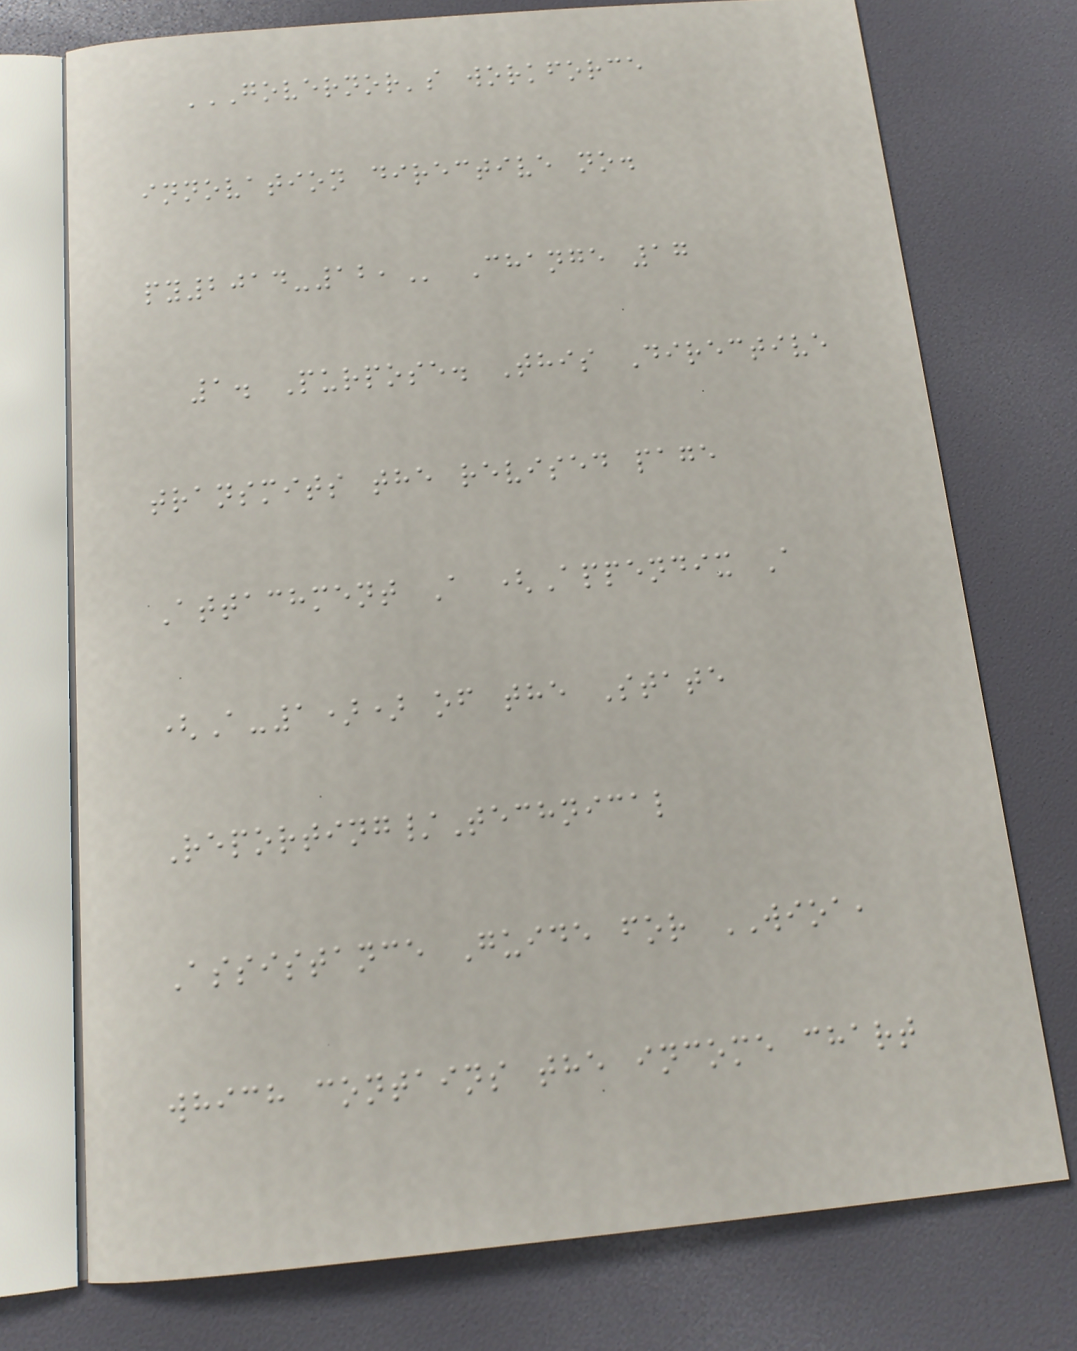GOVERNOR'S WORKFORCE
INNOVATION DIRECTIVE NO.
PY2014-12, Change 17
1. Purpose. This Directive
transmits the revised page
Attachment A (Appendix A
(A-1)) of the State
Reporting/Technical
Assistance Guide for WIOA,
which contains the income chart
